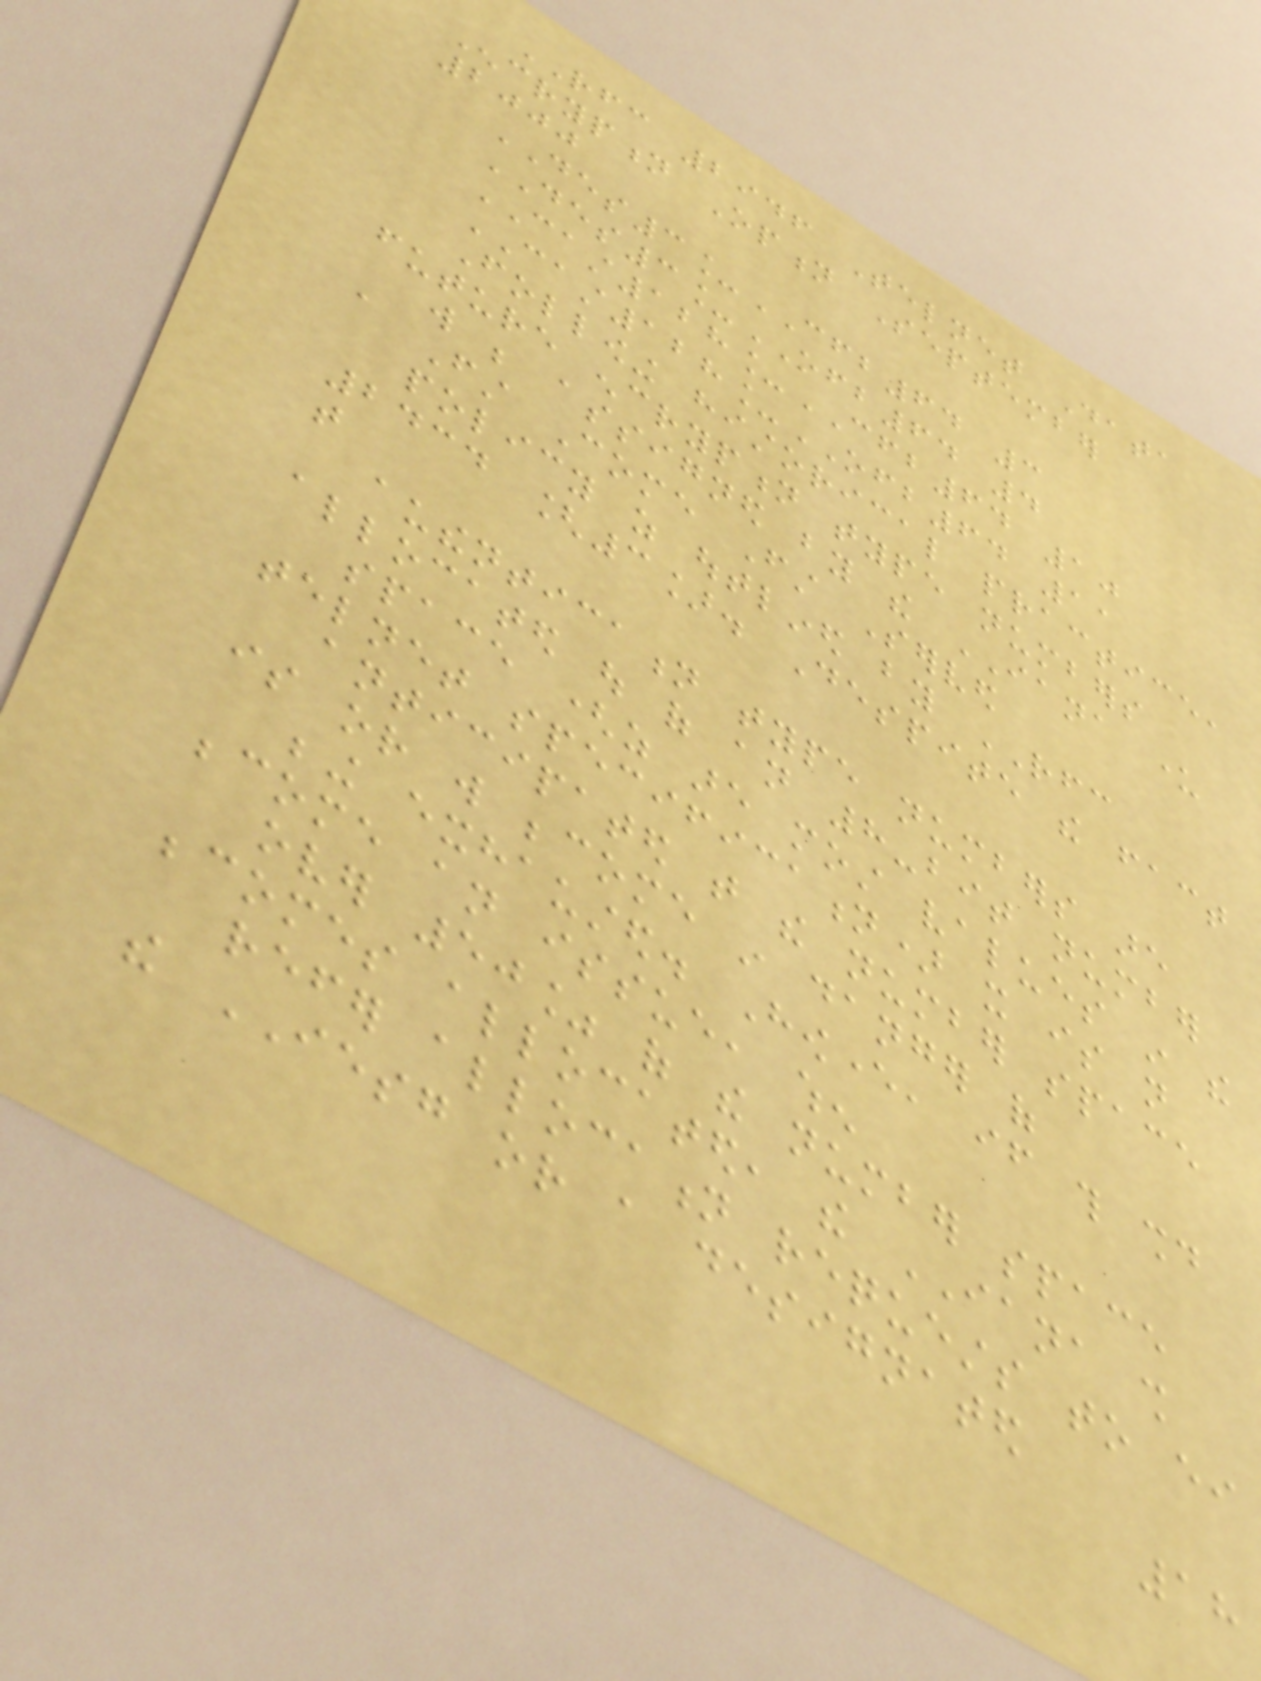RFC 2946 Telnet Data
Encryption Option September
2000
DES3_CFB64 3
DES3_OFB64 4
CAST128_CFB64 10
CAST128_OFB64 11
Following historical practice,
future encryption type numbers
will be assigned by the IANA under
a First Come First Served
policy as outlined by RFC
2434 [3]. Despite the fact
that
authentication type numbers are
allocated out of an 8-bit number
space (as are most values in the
telnet specification) it is not
anticipated that the number space
is or will become in danger of
being exhausted. However, if this should
become an issue, when
over 50% of the number space
becomes allocated, the IANA shall
refer allocation requests to either
the IESG or a designated
18
